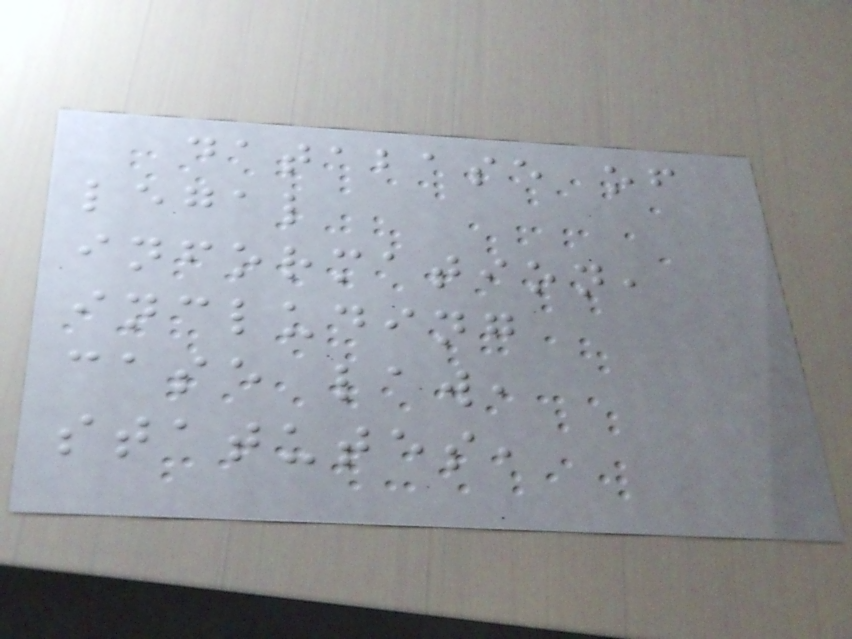database of
legal
information,
including
case law,
statutes,
